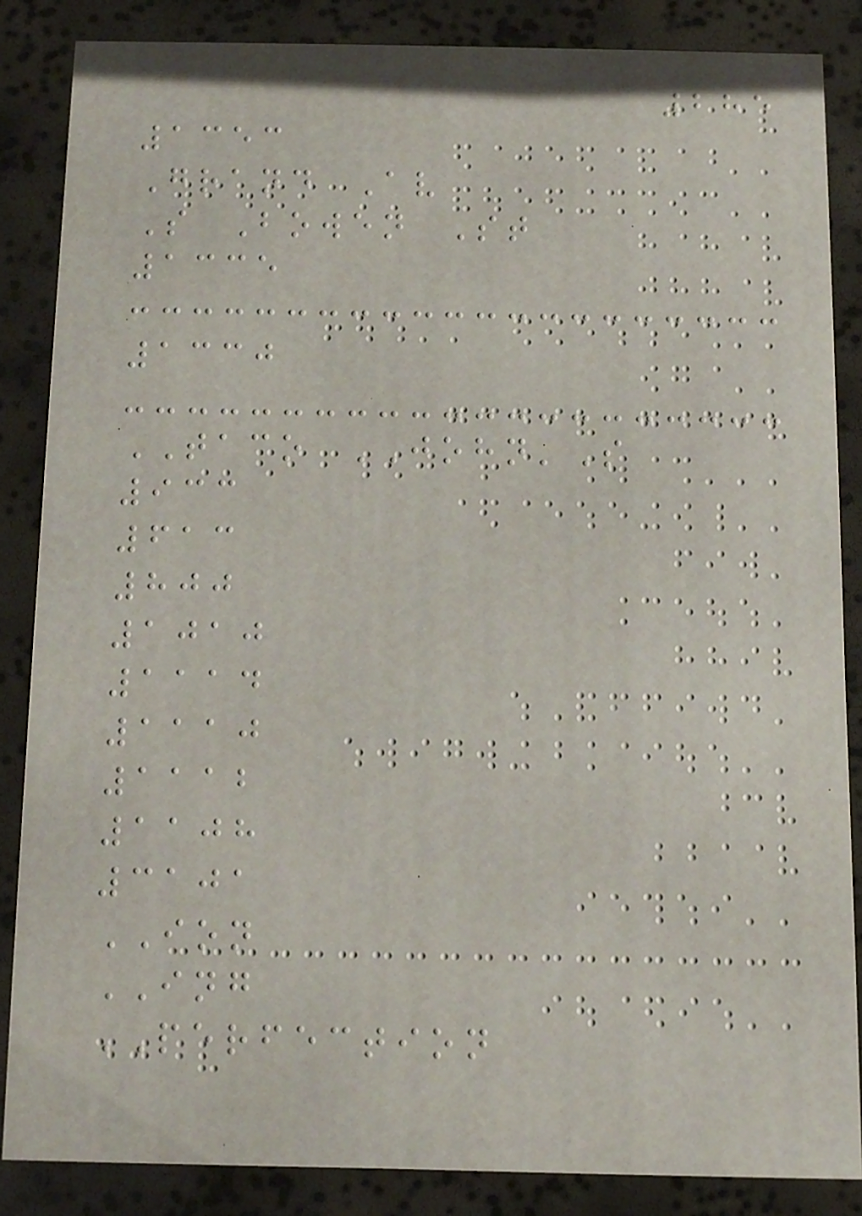285
1353
Grand Av
S Bowen St
1335
1330
TACO JOHN'S
933
613
800
1010
1114
1110
1112
1108
3101
ION
ING
PERFECTION
